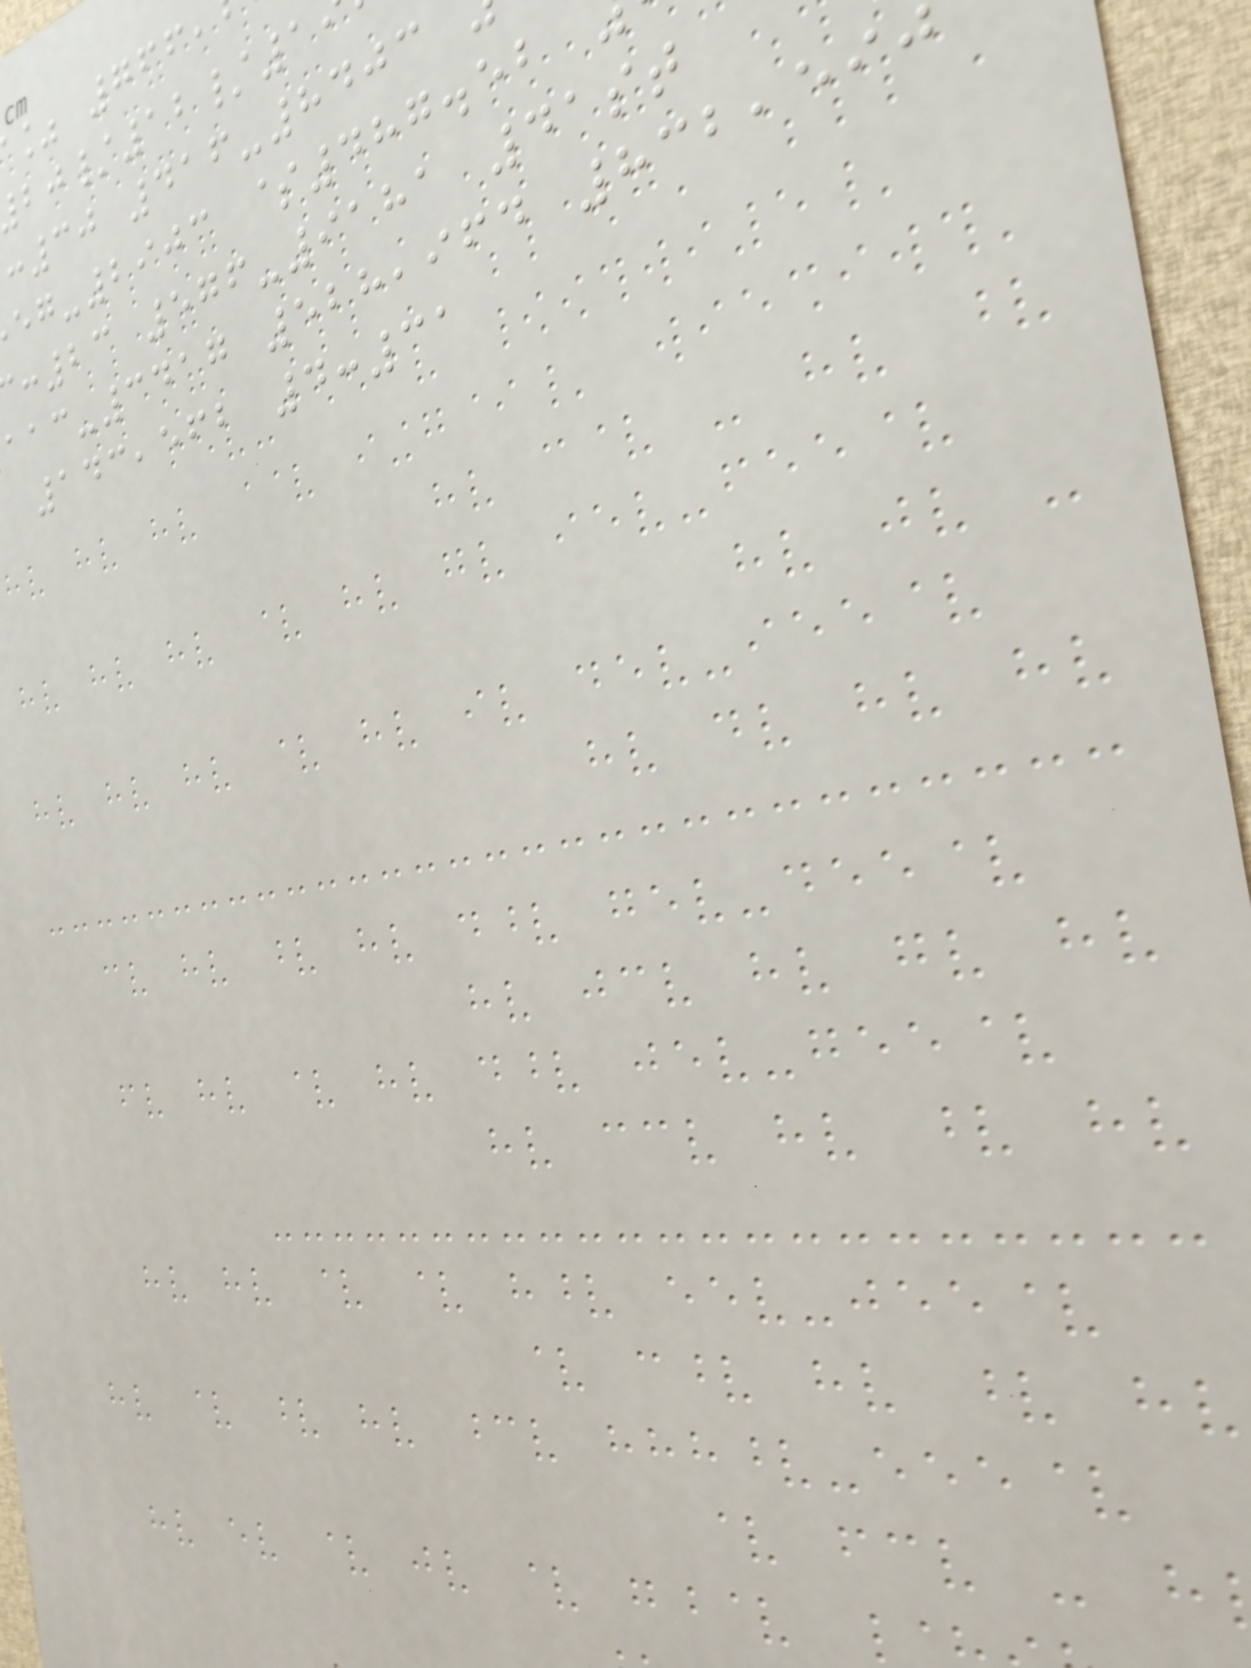% 766,
:30 416-8403
-2903 $487.52
:23 576-9181 41st
-3417 528,964 832,590
143,562 4:31
